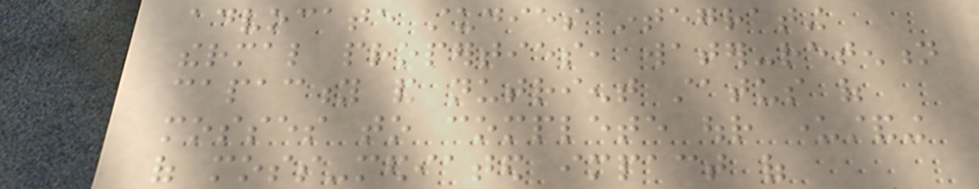advocate studies integrating
thermal properties, water-retention
capacity and nutrient status of
mosses to complete our understanding
of moss-mediated impact of
